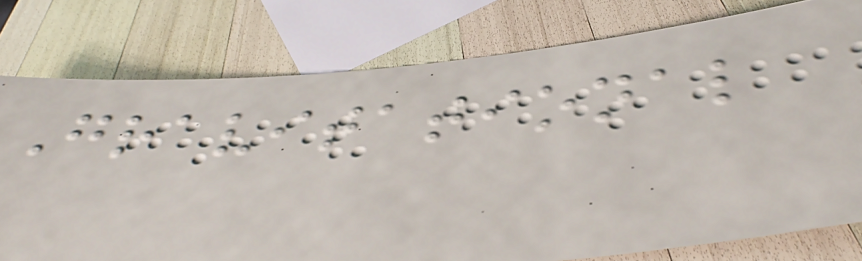Gravitational
